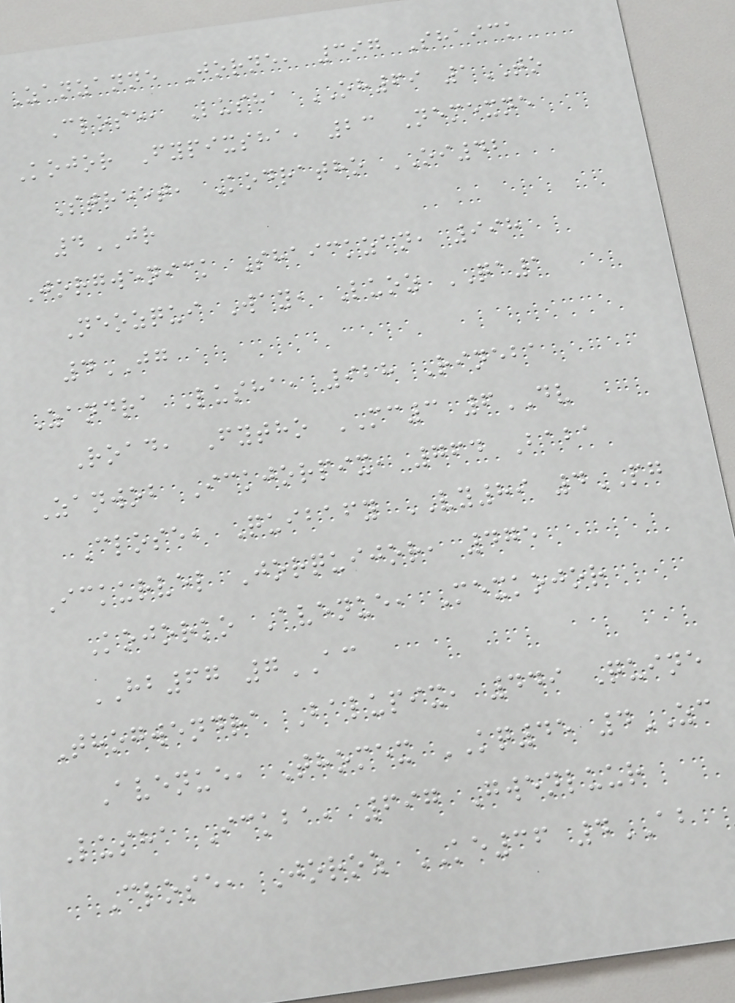Zanzanne Jorne, 397 Shaick
Close, Lusha OH69 1TO
Kojor Fypixsha, 23 Nemexne
Street, Kodratho OI42
4JR
Jorgwenick Shaickzan, 998
Neozqui Way, Luoz QA1
4JG
Zandra Lusha, 928 Rineba
Road, Fytho MC3 6DV
Zanwob Ickjorpix, 764 Baba
Close, Quibafy VY89 4PG
Ickurvel Jorquijor, 475
Kojorko Avenue, Mexkojor
HB67 7AC
Thogwendra Balupix, 449 Quine
Avenue, Thomex KQ45 4ZC
Lusha Ickba, 697 Gwenluur
Close, Joroz KE36 4AB
